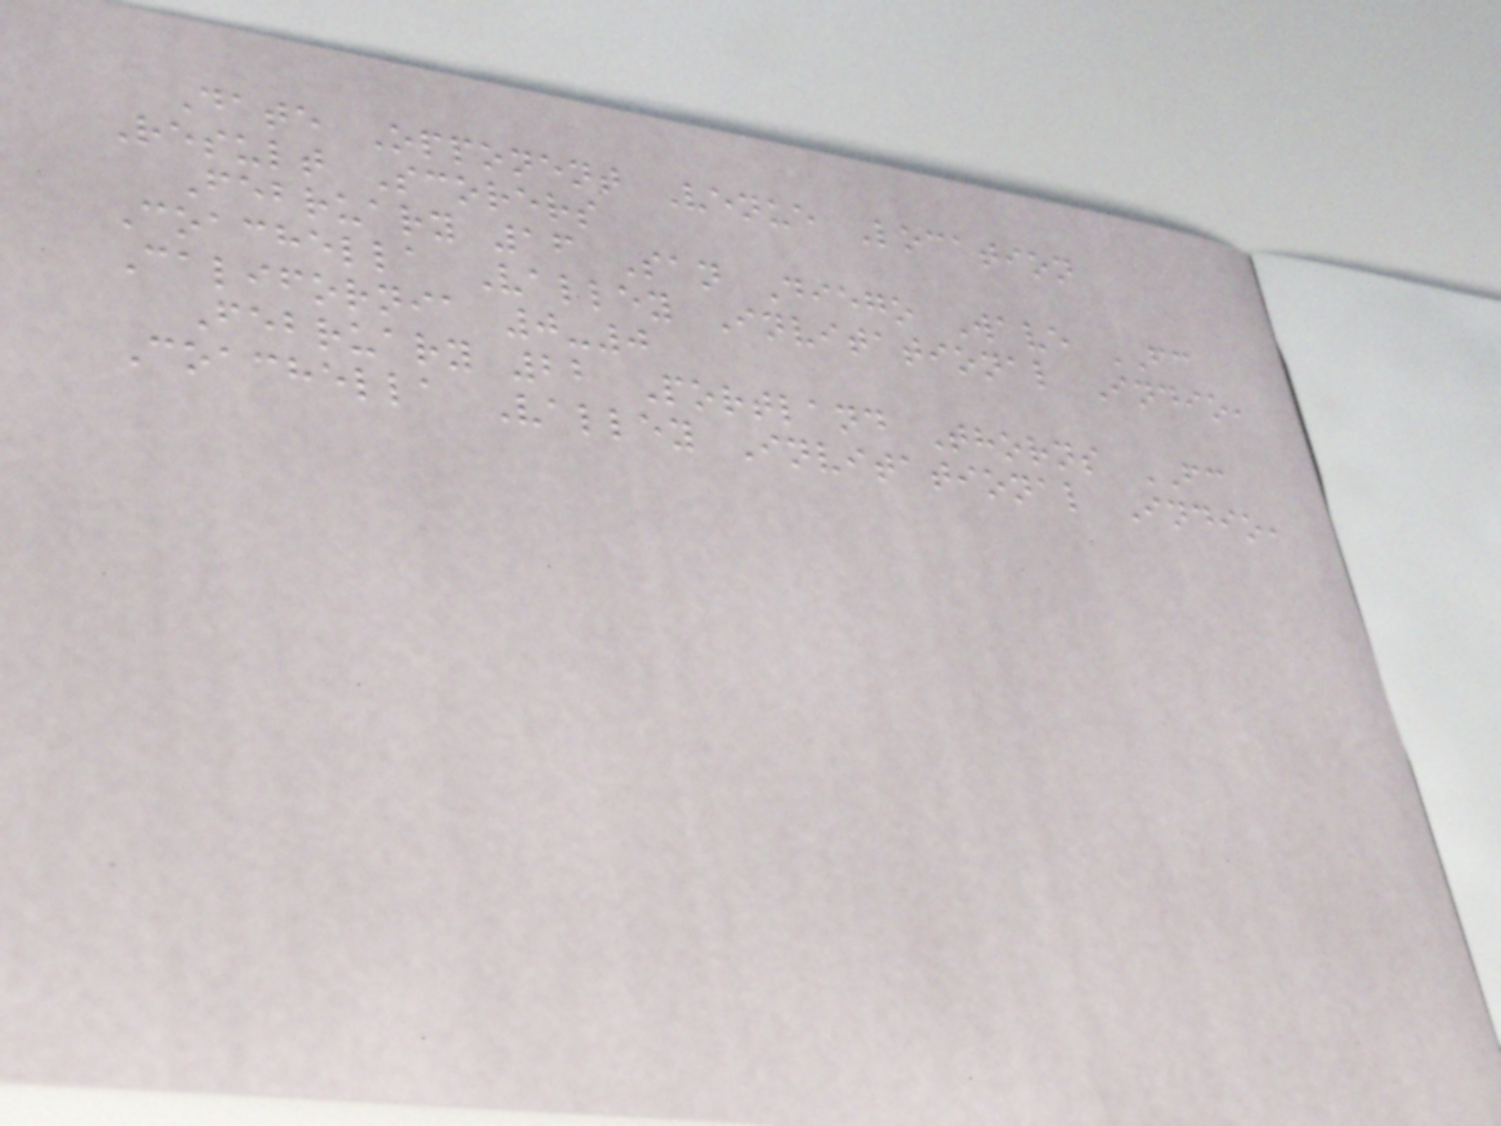Date Opponent Venue Location
Result Scorers
February 16 San Diego Wave FC
Coachella Valley Invitational Indio,
California 0-0
February 22 Portland Thorns FC
Coachella Valley Invitational Indio,
